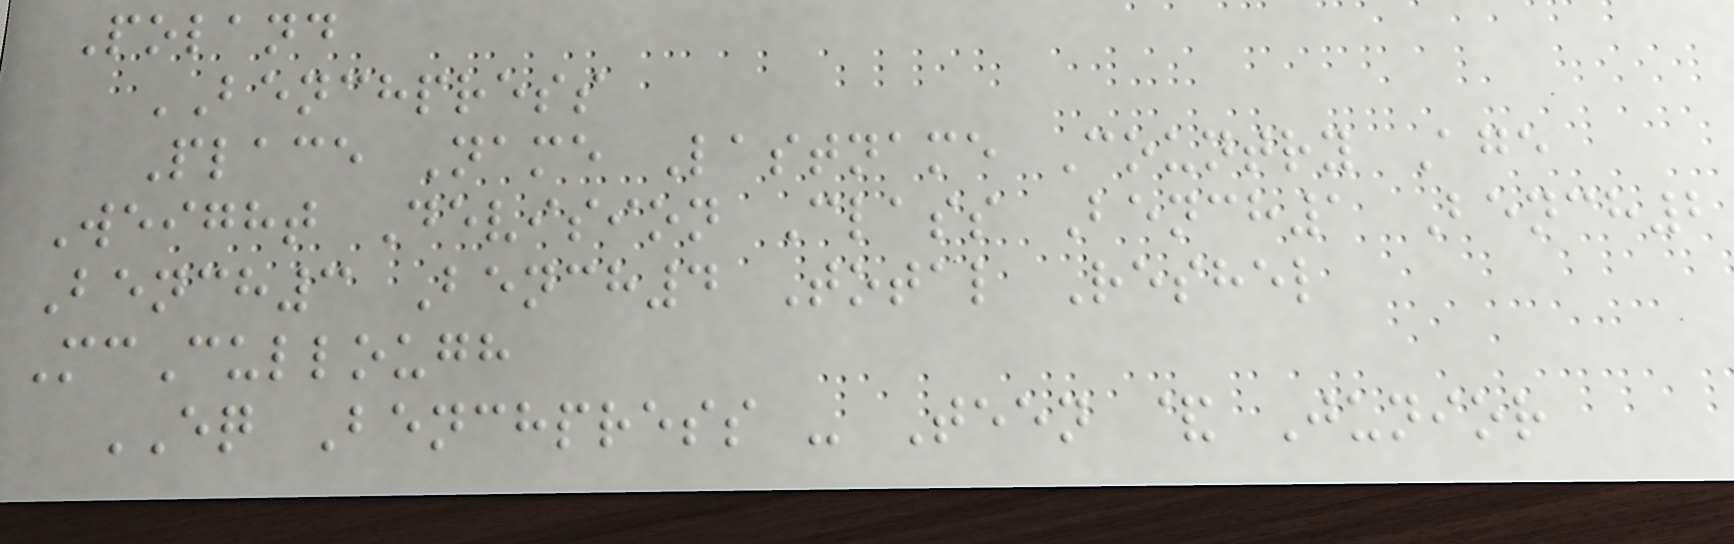Poland
BENCHPRESS
Place Name Lastname Country Age
Weight Devision Class Bench1 Bench2
Bench3 Bench4 Total Reshel
McCullough
EQ Benchpress - Teen & Junior
